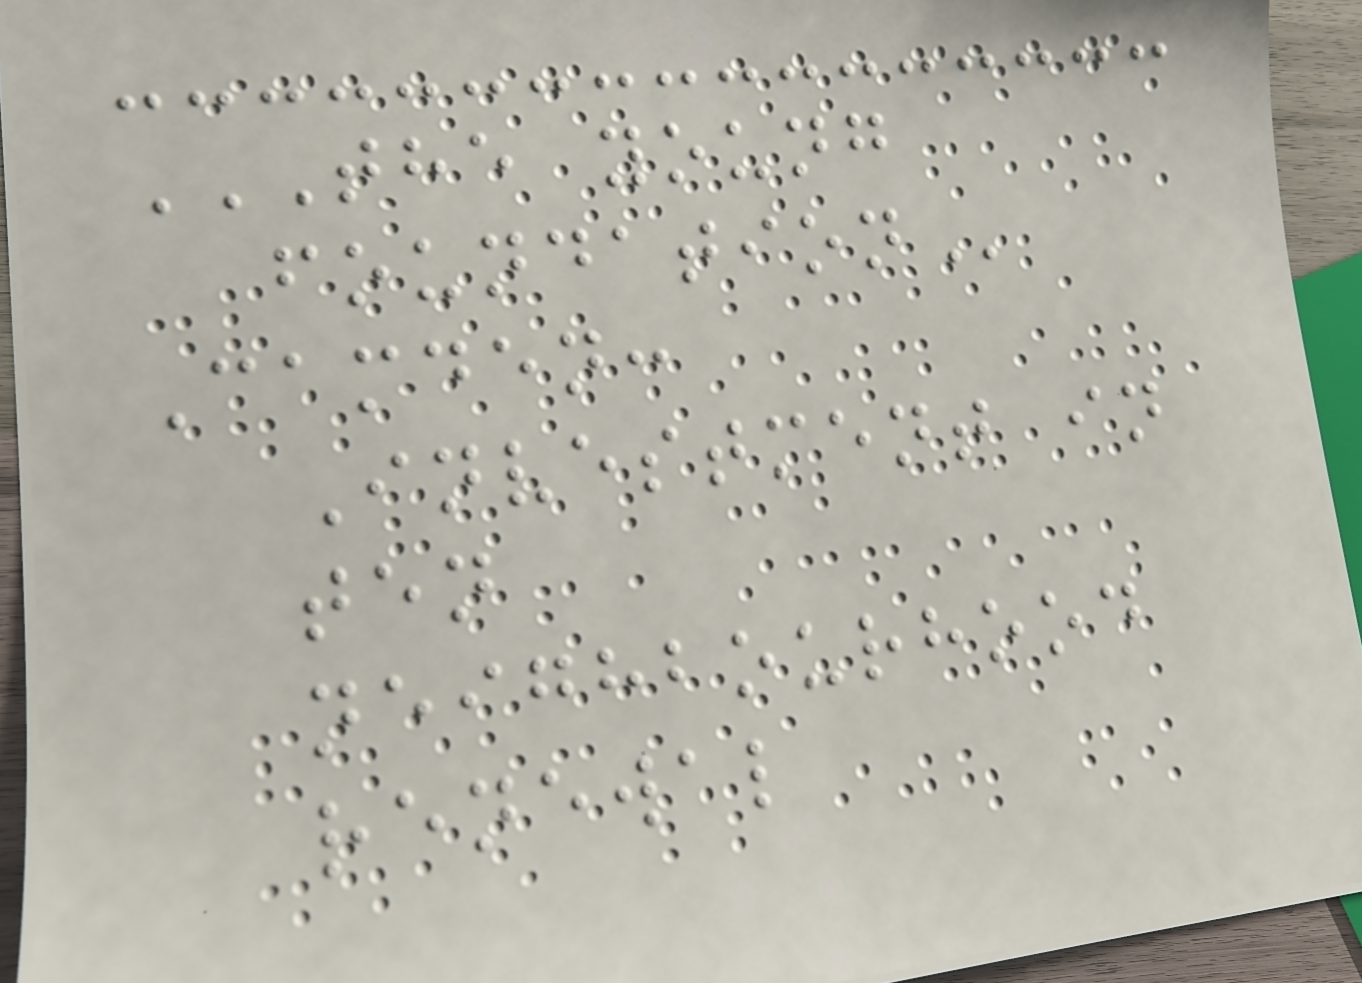THE YOUNG
FOUNDATION
Camden:
Investment in
ten
neighbourhood
renewal
